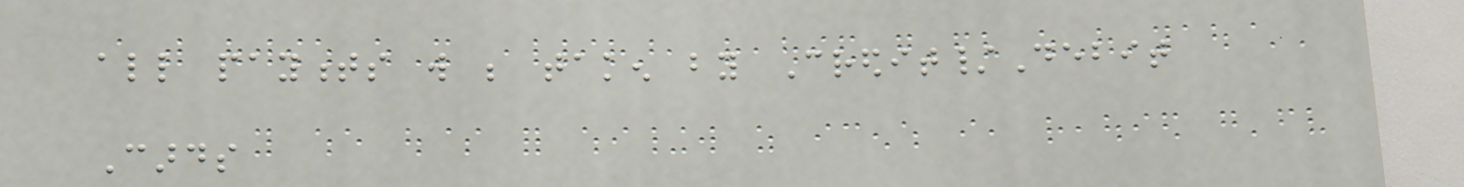all payments will be taken by Credit/Debit
Cards
